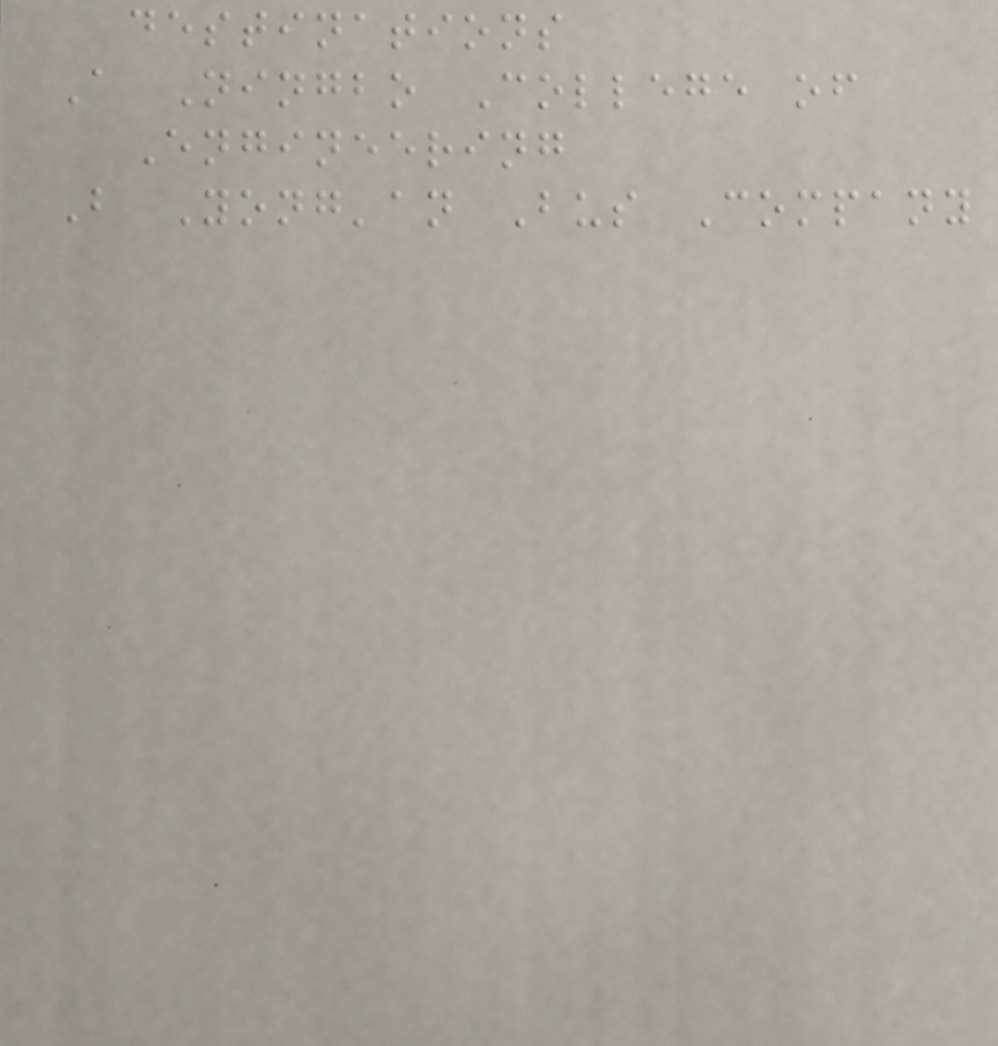destinations
A Ningbo College of
Engineering
B Yong'an Bus Company
